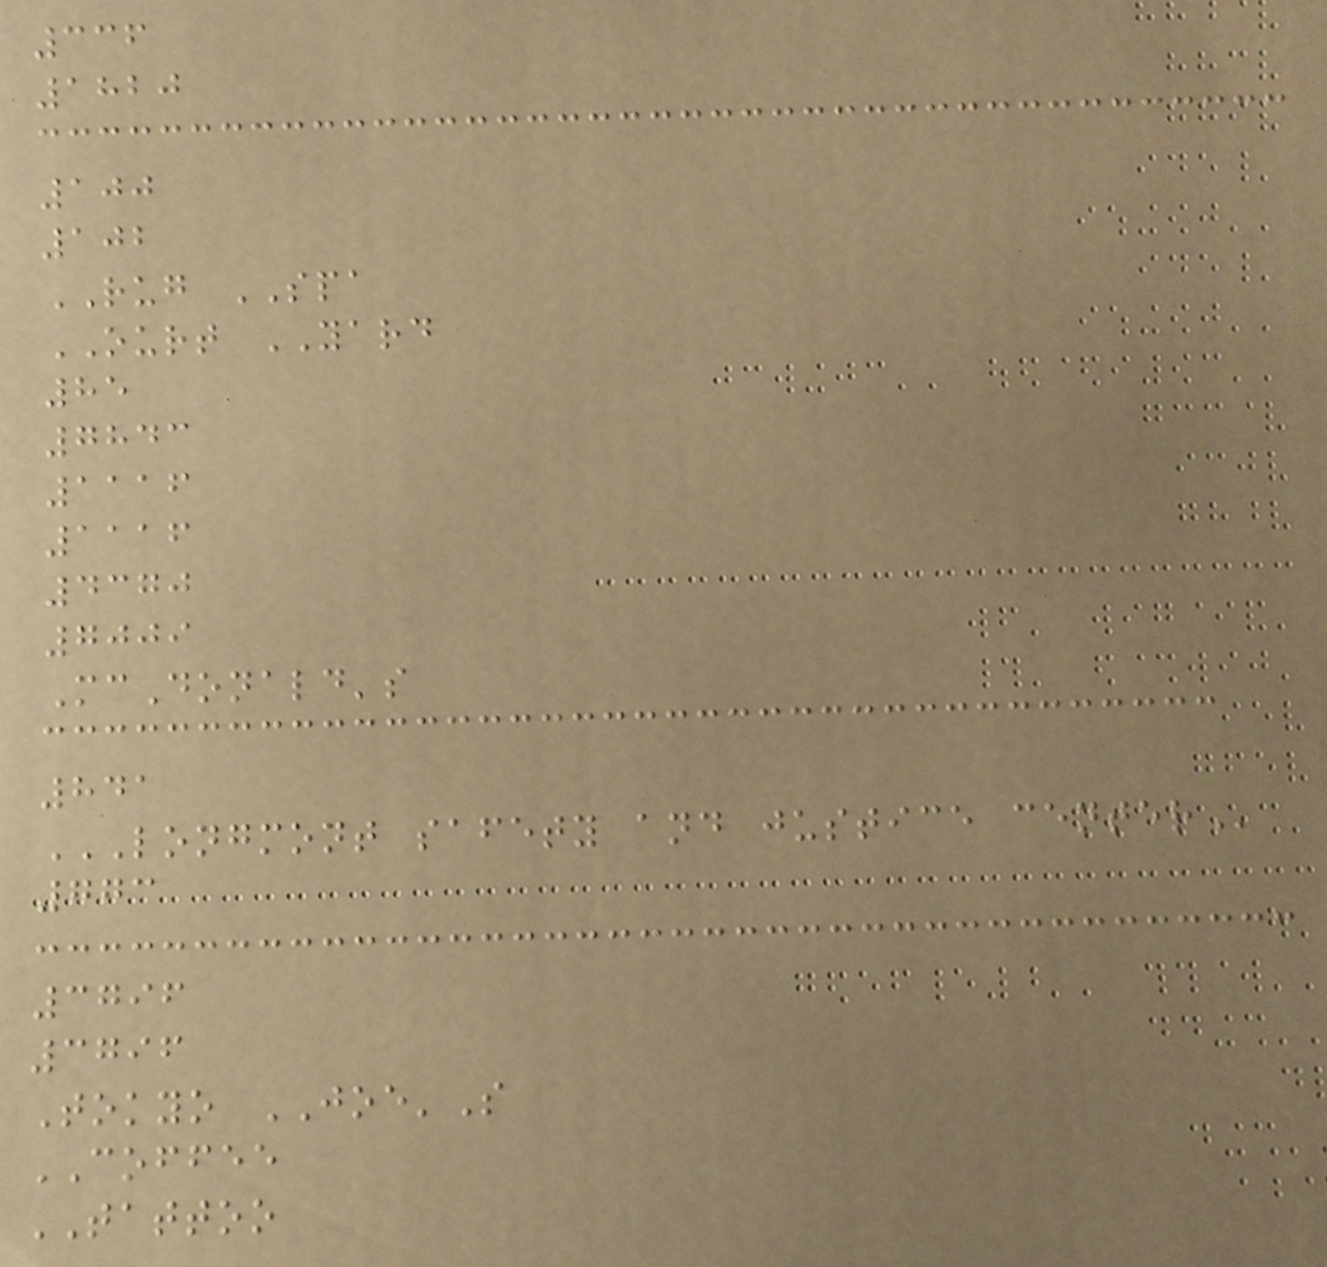336
1820
100
102
RUG SPA
OURT YARD
85
7843
1116
1116
4370
7009
McDonald's
841
LONGMONT SAFETY AND JUSTICE CENTER
773
3796
3796
Tokyo JOE'S
COFFEE
TATTOO
